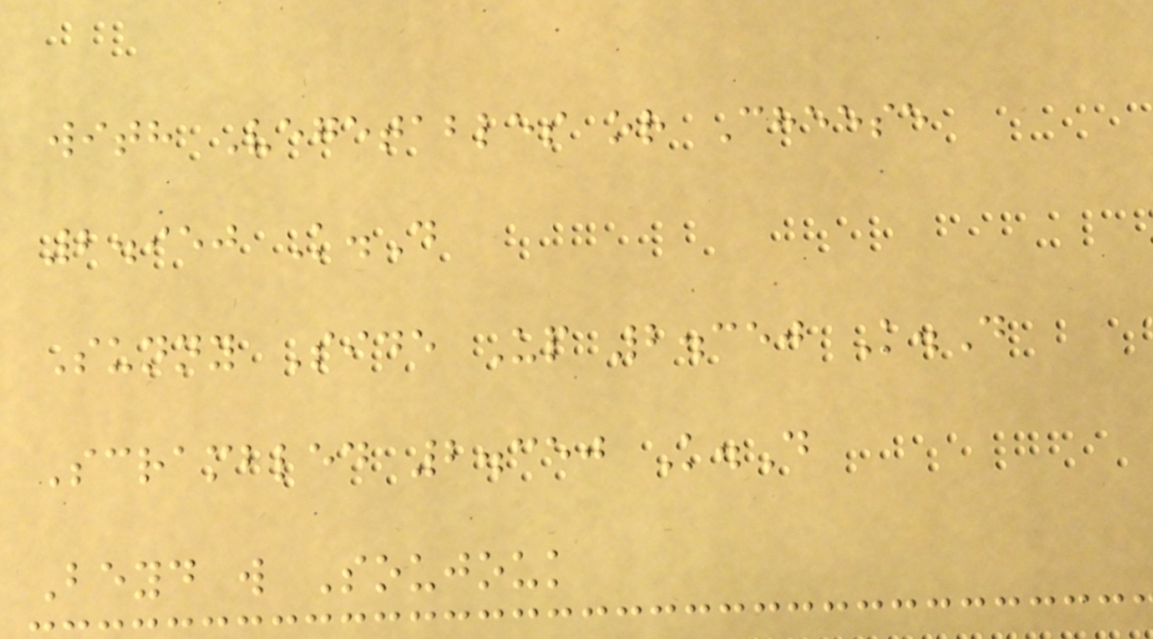with Vegetables or Cheese
2.950 K.D
Sunny Side Up 2.350 K.D
Scrambled 2.350 K.D
Beyd w Soujouk
